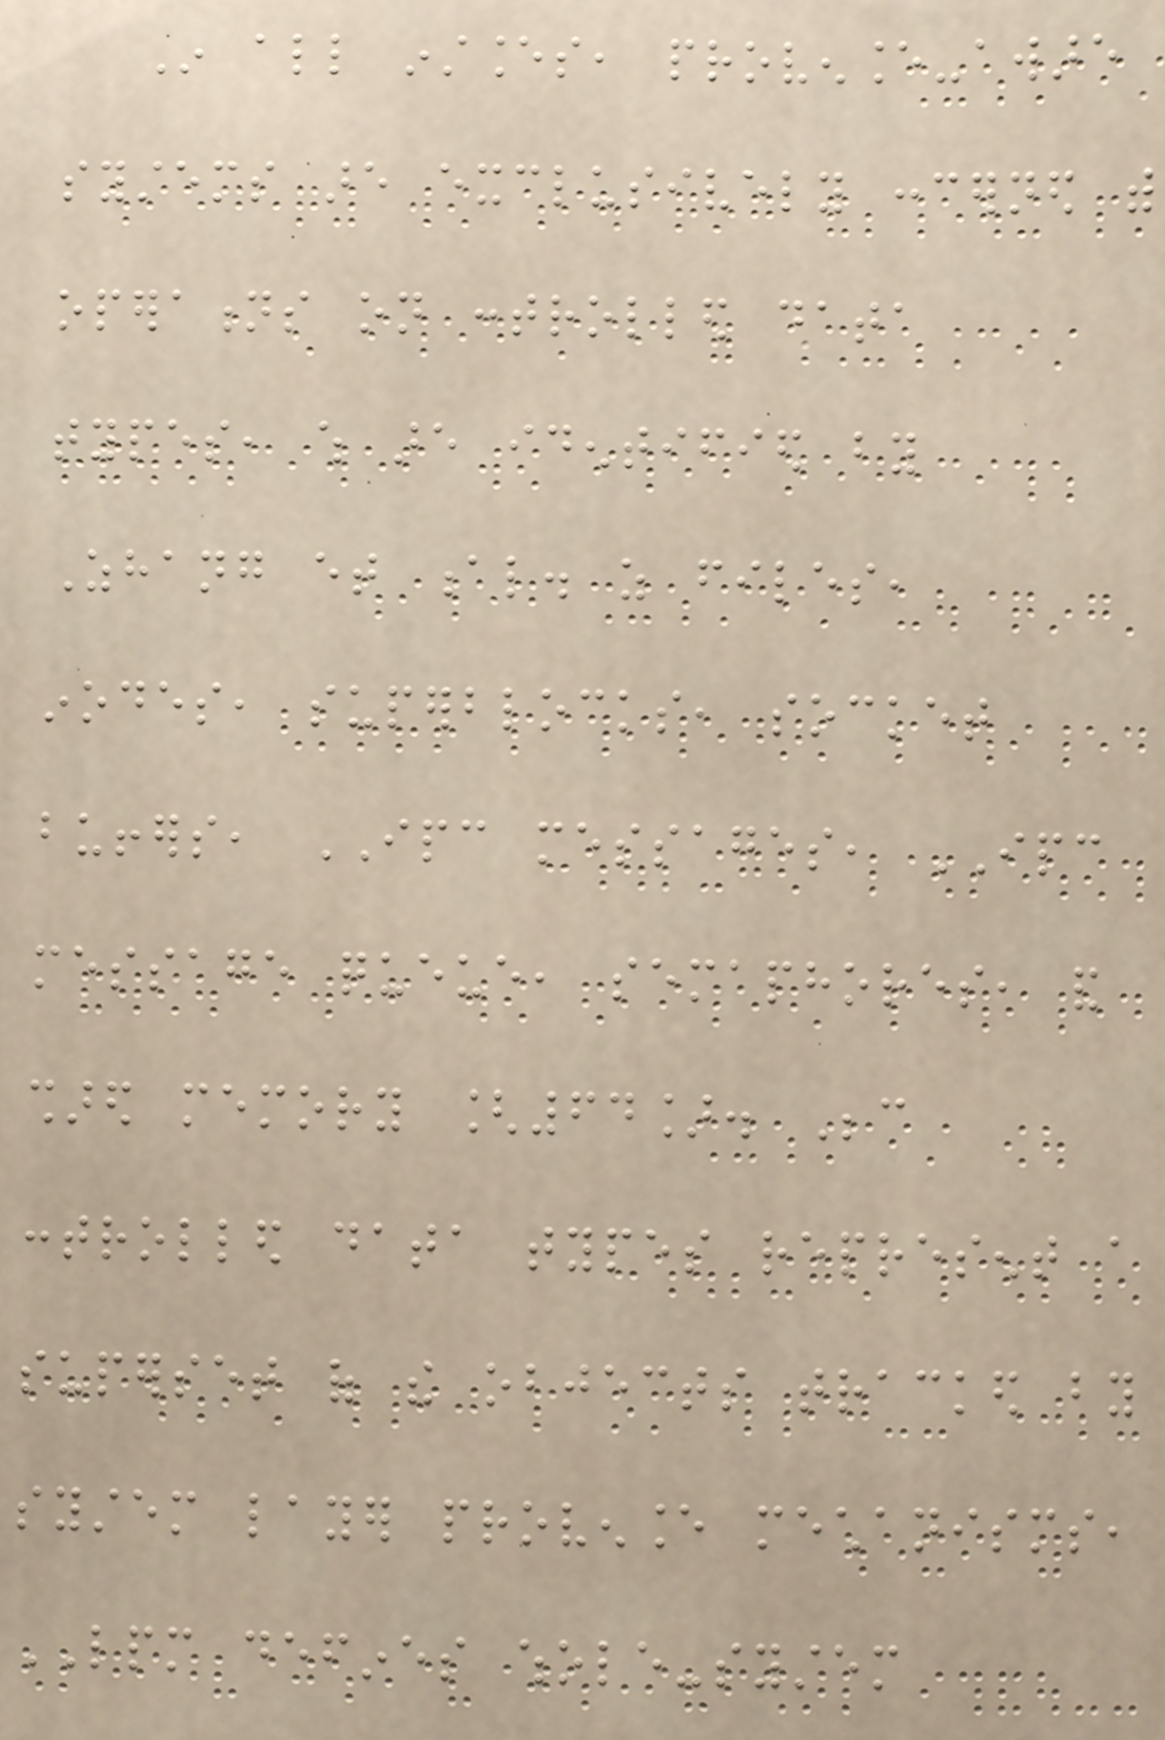In all instances, provenance-aware
systems are exclusively concerned with
operations on controlled data
types, which are identified by
Zhang et al. as files,
inodes, superblocks, socket
buffers, IPC messages, IPC
message queue, semaphores, and
shared memory [64]. Because
controlled data types represent a
superset of the objects tracked by
system layer provenance mechanisms,
LPM defines whole-system
